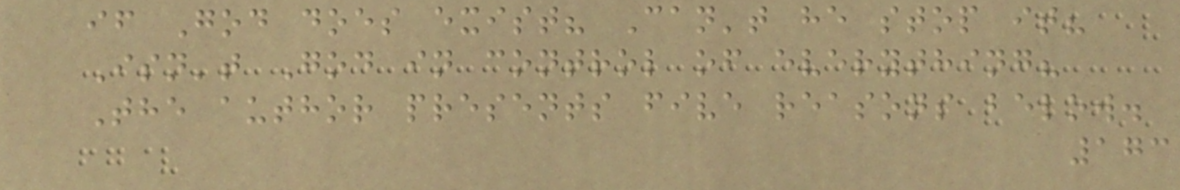if God does exist? Can't he stop it?
Isn't God in control of everything?
The author presents five reasons below.
173
